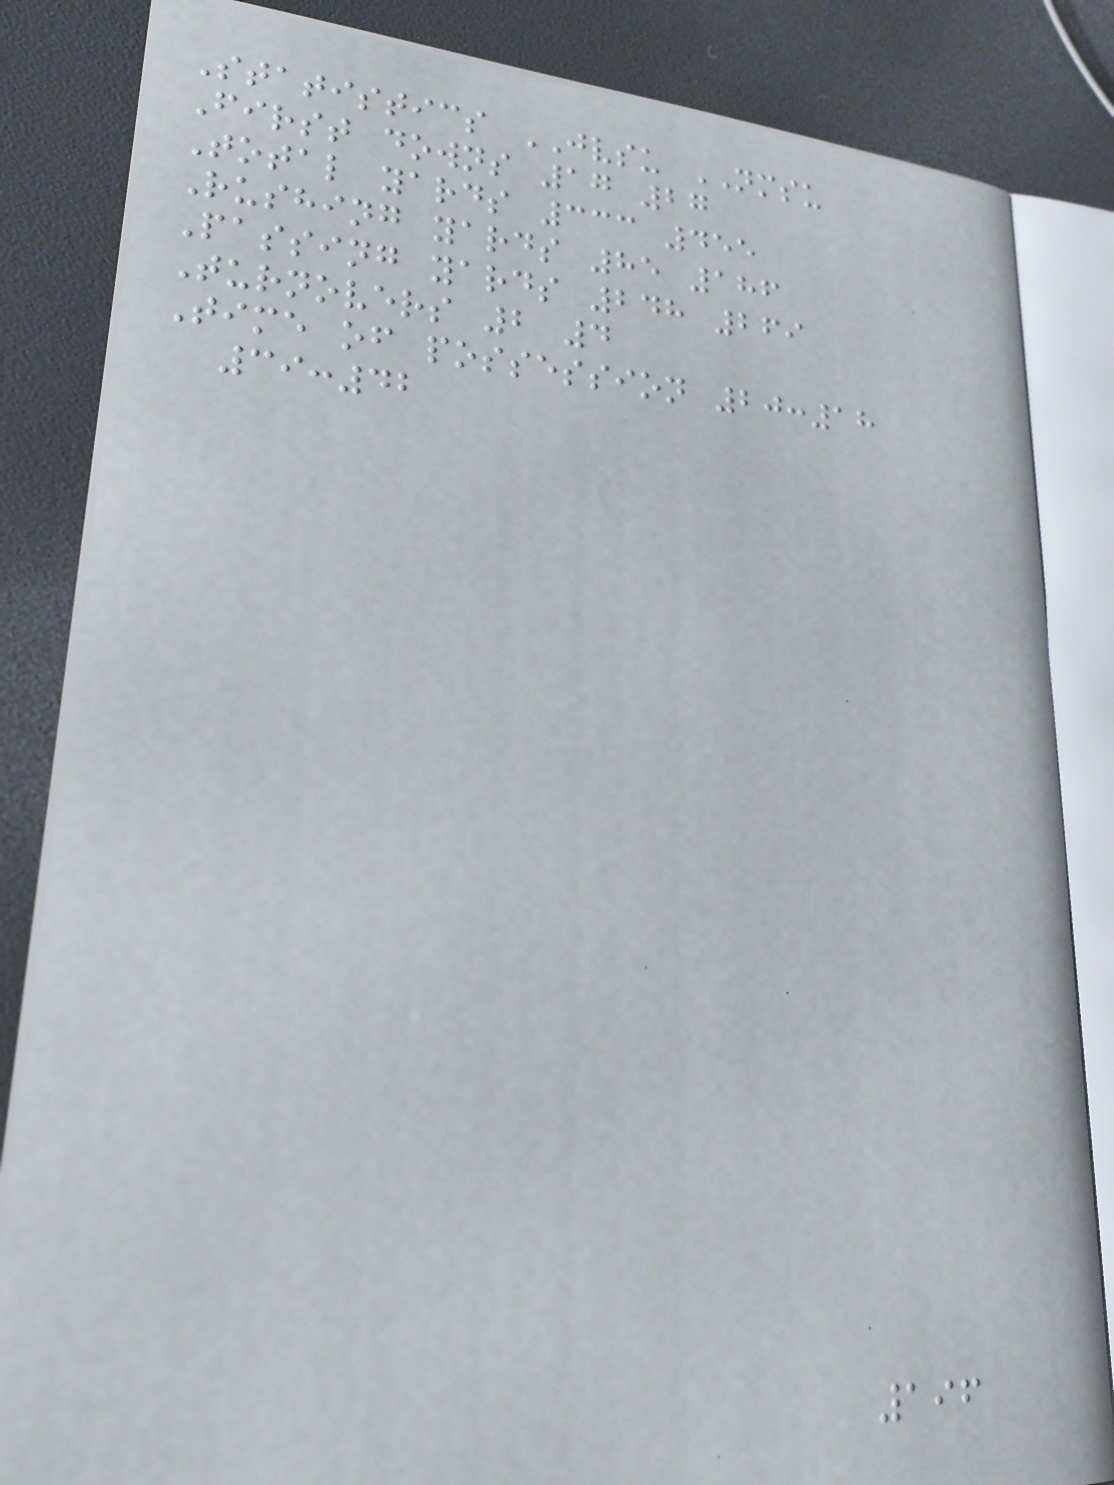Statistics JVSU NMSU
First downs 17 27
Total yards 333 455
Rushing yards 85 186
Passing yards 248 269
Turnovers 2 4
Time of possession 20:18
39:42
196
